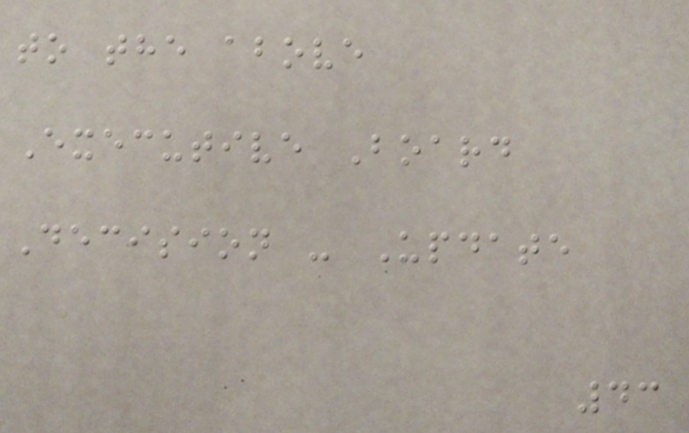to the above
Executive Board
Decision - Update
43
